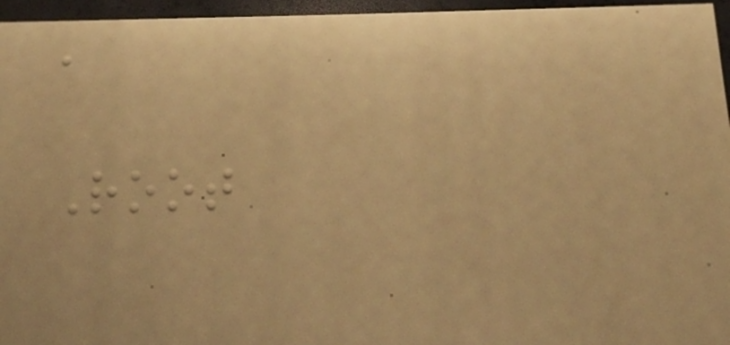a
Root
